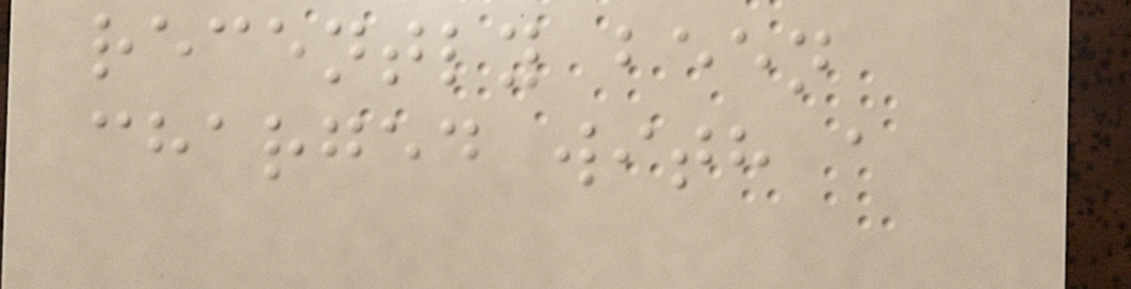recently been
charged with a
